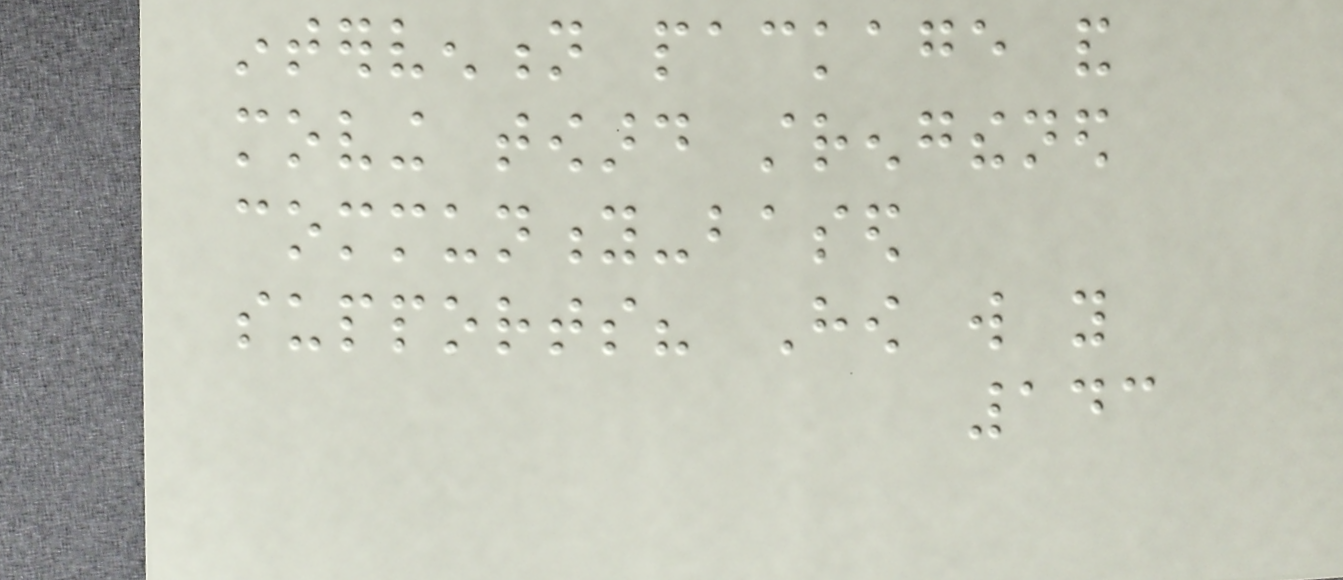intervention package and
moving toward strengthened
community-based
supports? How will you
143
